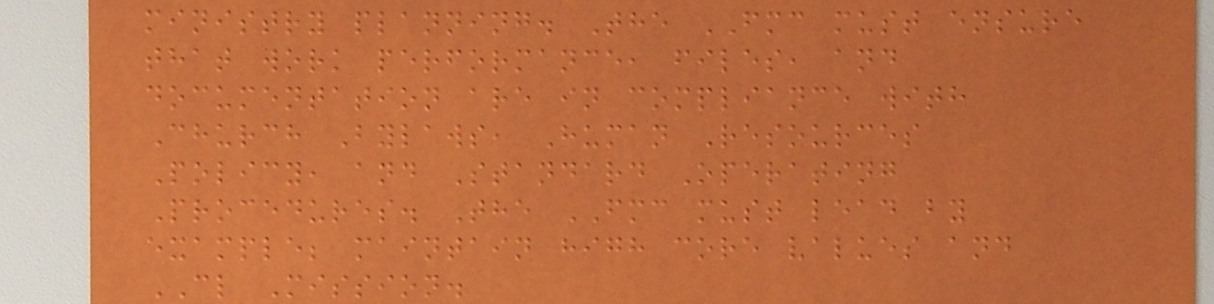ministry planning. The FMC must ensure
that work performance, files, and
documentation are in compliance with
Church Bylaws, Human Resources
Policy, and Standard Operating
Procedures. The FMC must lead by
example; maintain high core values and
CL Mission.
